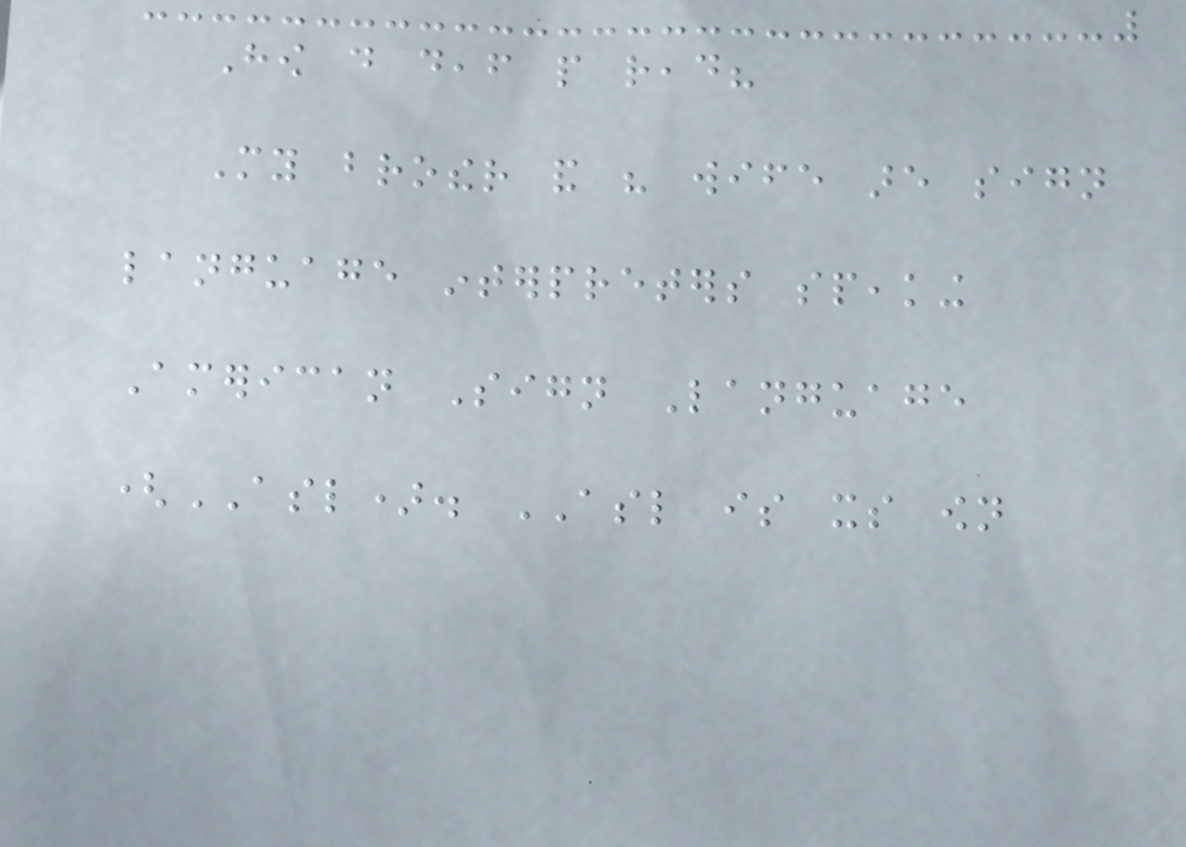How do deaf people read?
My brother and his wife are sign
language interpreters speaking
American Sign Language
(ASL). ASL is its own
